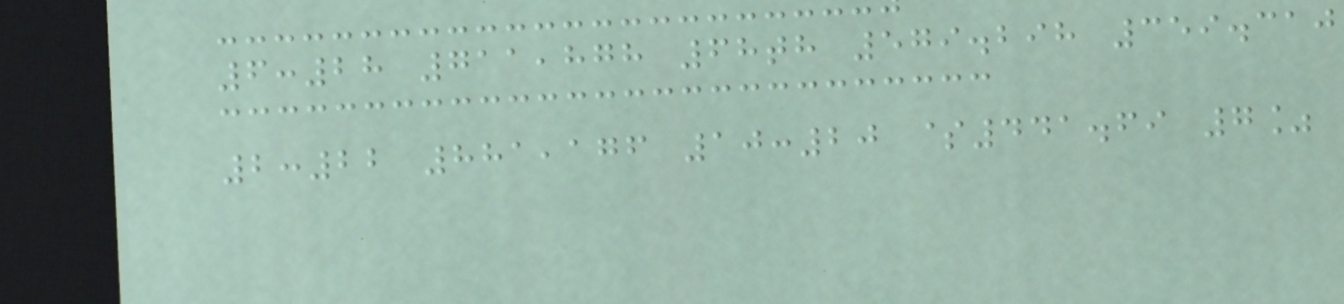6:28 711,878 68th 579.298 359.310
2:22 881,176 10:20 $441.69 7%
